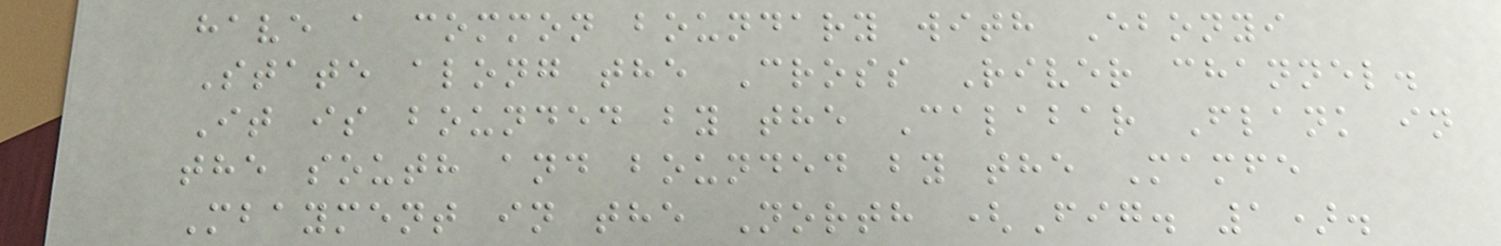have a common boundary with Ebonyi
State along the Cross River channel.
It is bounded by the Calabar Flank in
the south and bounded by the Mamfe
Mbayment in the North (Fig. 1).
